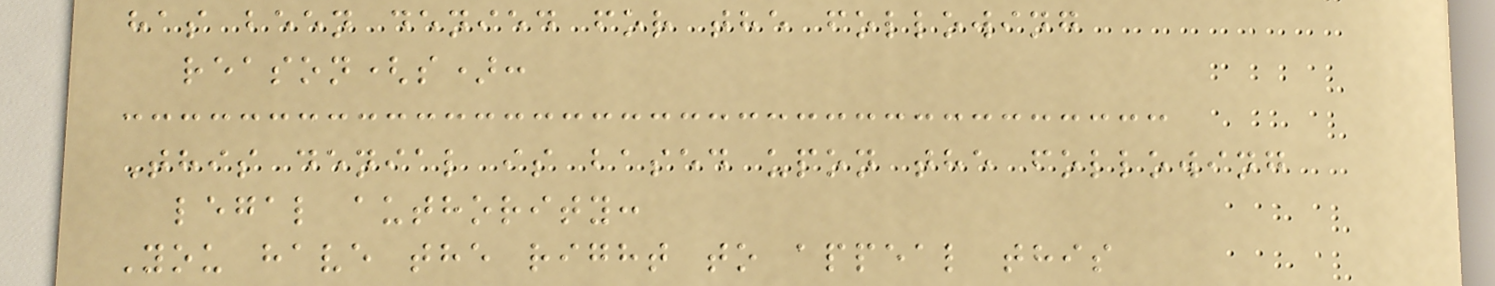has been denied for the following
reason(s):
This denial is based upon the following
legal authority:
You have the right to appeal this
